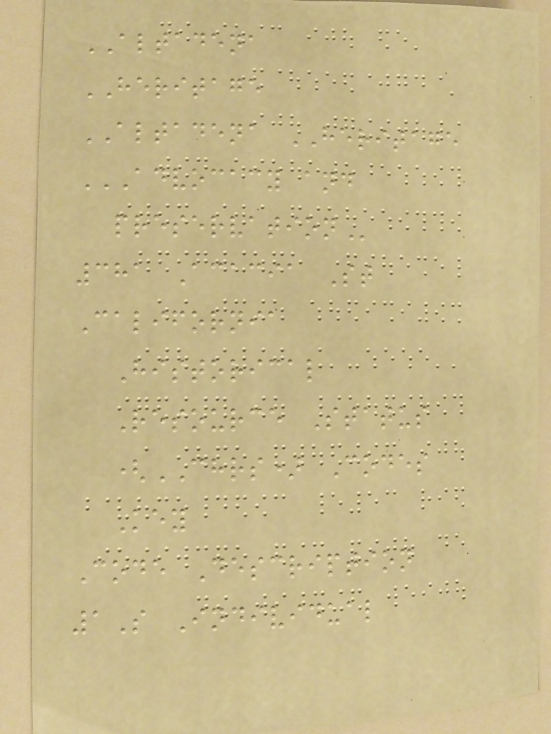ALTADENA
HERITAGE
ALTADENA HERITAGE
ADVOCACY AND
PRESERVATION
381 Acacia St
California
Historical
Resource Status
(CHRS) Codes
Key
Code Description
1S Individual
